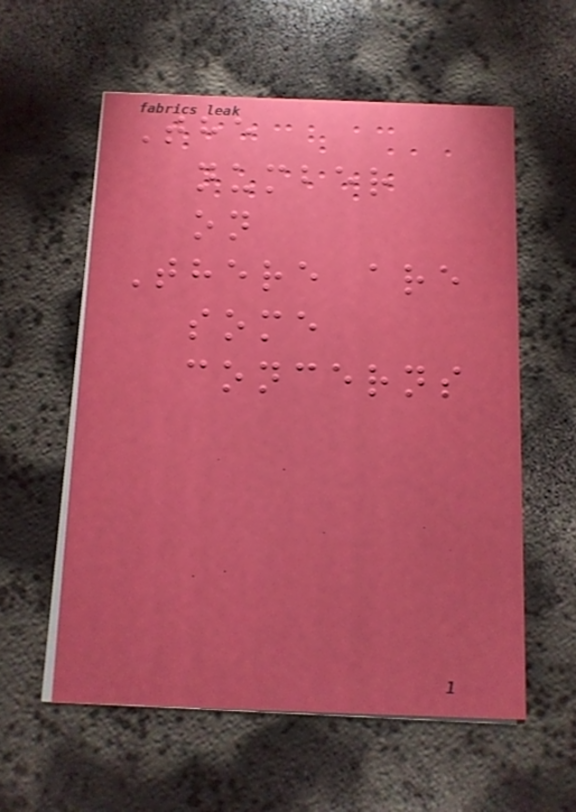The
number
on
There are
some
concerns
